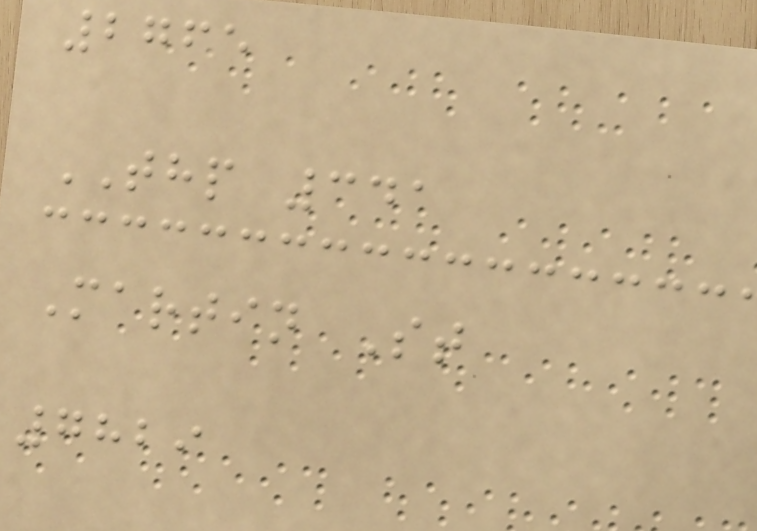2765
THP 341
Martin St
7829
